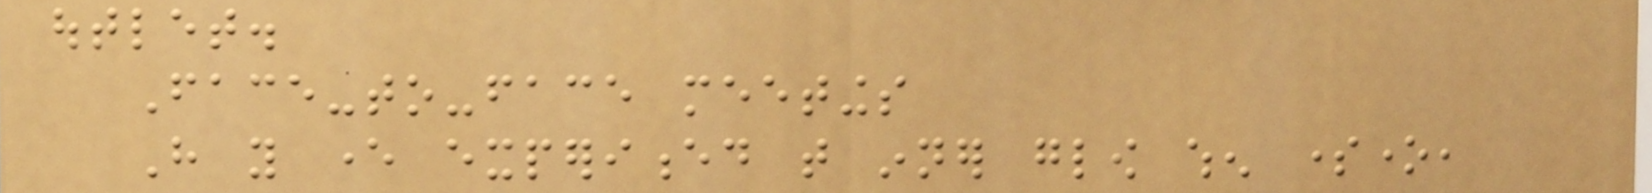outlet.
Face-to-face meetings
Have you ever experienced that inner glow when someone,
